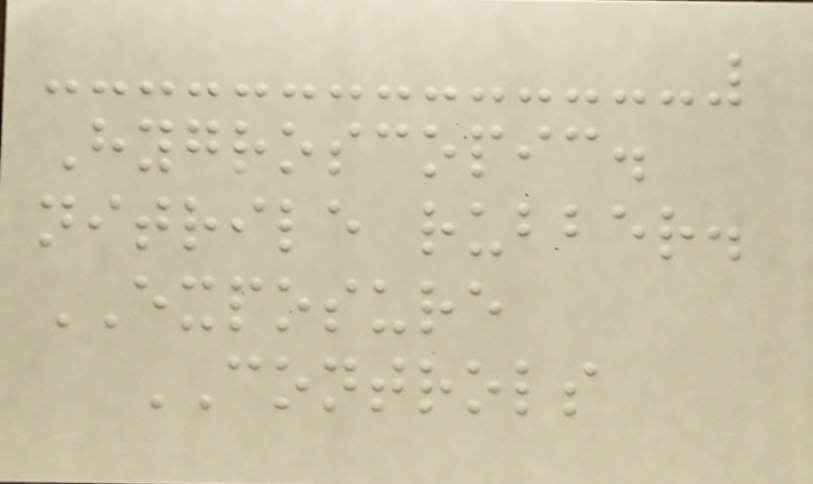Hygroscopic.
nitrile rubber.
EXPOSURE
CONTROLS
